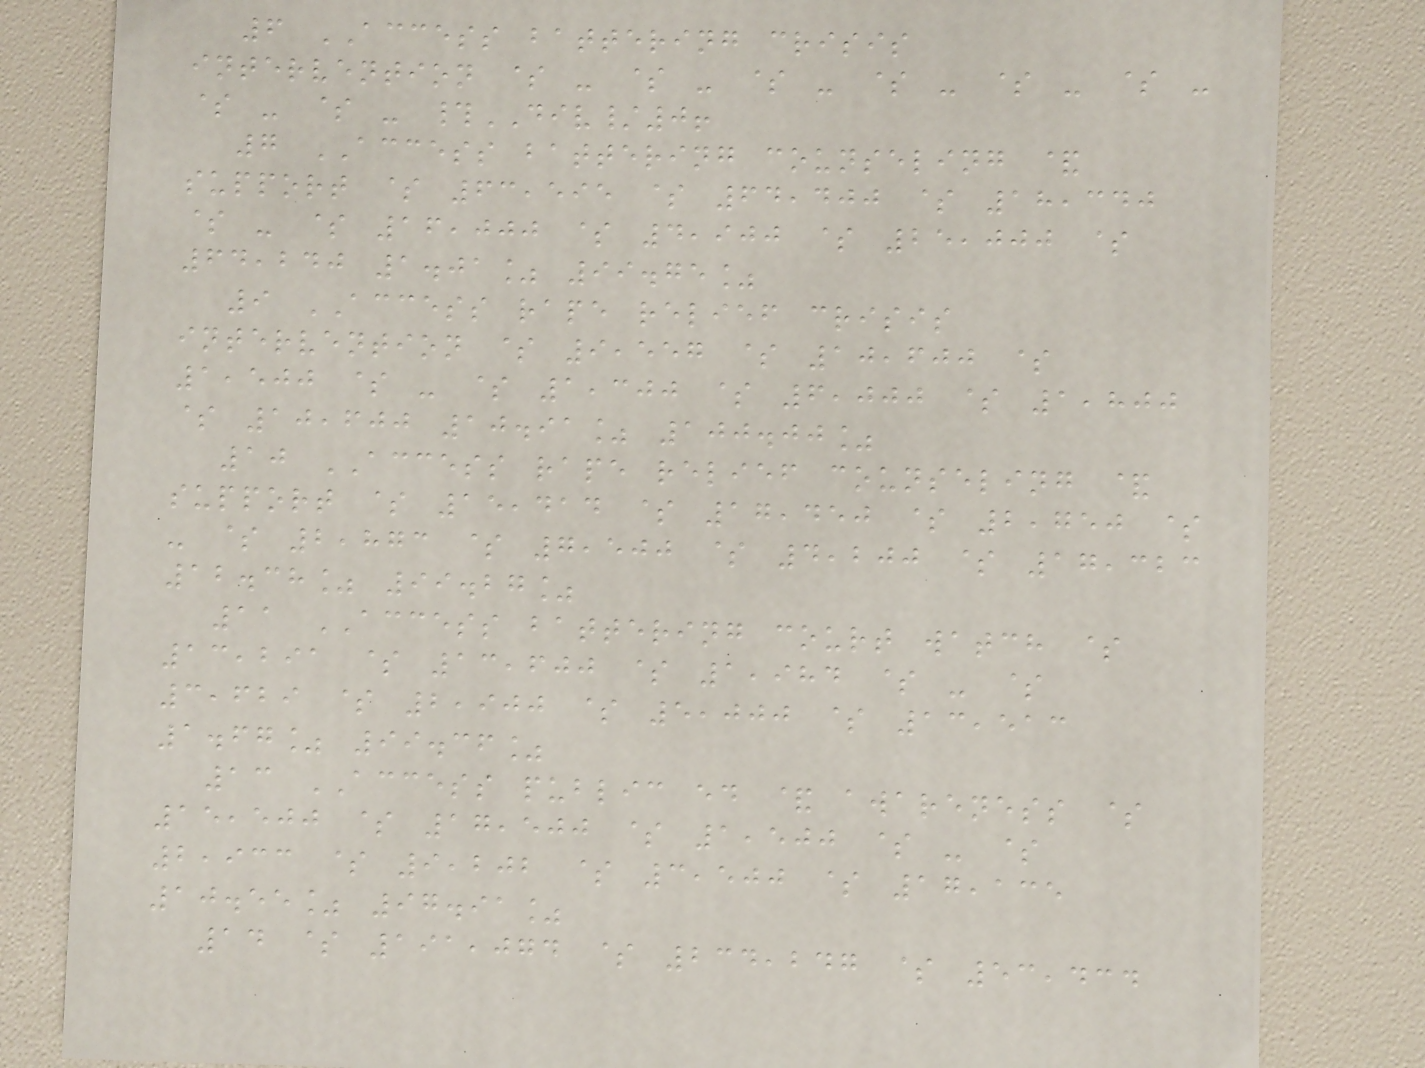6 ACCESS battering crisis
intervention $ - $ - $ - $ - $ - $ -
$ - $ - #DIV/0!
7 ACCESS battering counseling &
support $ 63,595 $ 64,400 $ 18,340
$ - $ 16,000 $ 4,900 $ 25,000 $
64,240 1.01% 99.75%
9 ACCESS rape relief crisis
intervention $ 9,557 $ 10,600 $
1,500 $ - $ 1,300 $ 6,000 $ 1,800
$ 10,600 10.91% 100.00%
10 ACCESS rape relief counseling &
support $ 15,414 $ 17,450 $ 2,750 $
- $ 2,873 $ 7,500 $ 4,200 $ 17,323
12.38% 99.27%
11 ACCESS battering court watch $
13,291 $ 13,600 $ 1,984 $ - $
3,629 $ 2,900 $ 5,000 $ 13,513
1.67% 99.36%
13 ACCESS public ed & awareness $
15,500 $ 17,500 $ 1,500 $ - $
2,933 $ 9,202 $ 3,500 $ 17,135
10.55% 97.91%
14 $ 191,074 $ 234,247 $ 53,434
